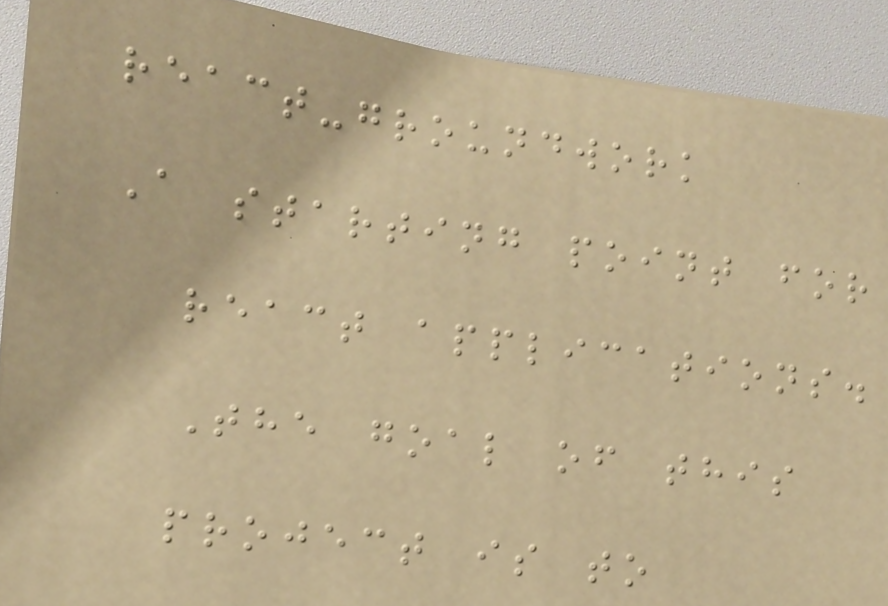react-groundwork
A starting point for
react applications.
The goal of this
project is to
